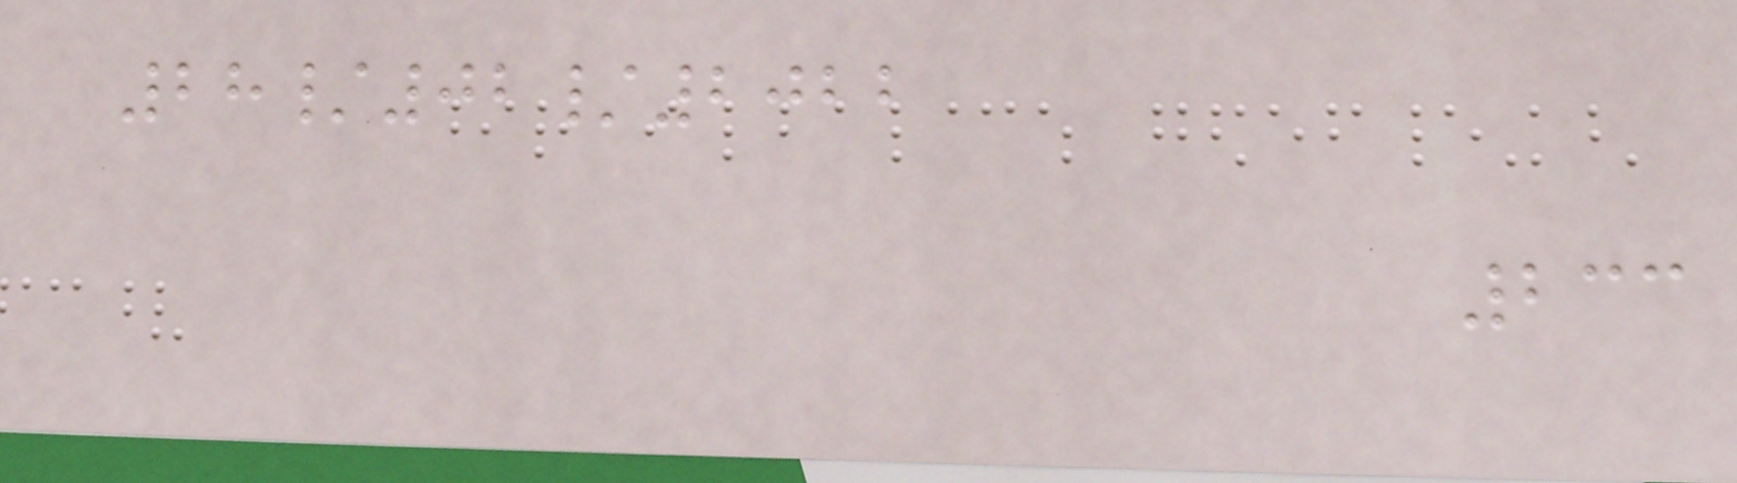28/02/2022
233
